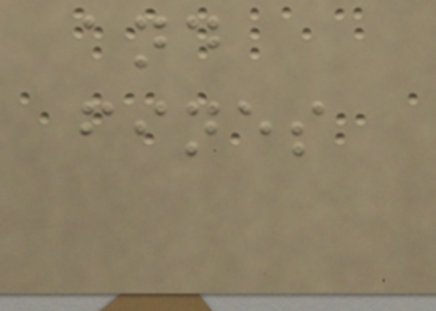and
fines
